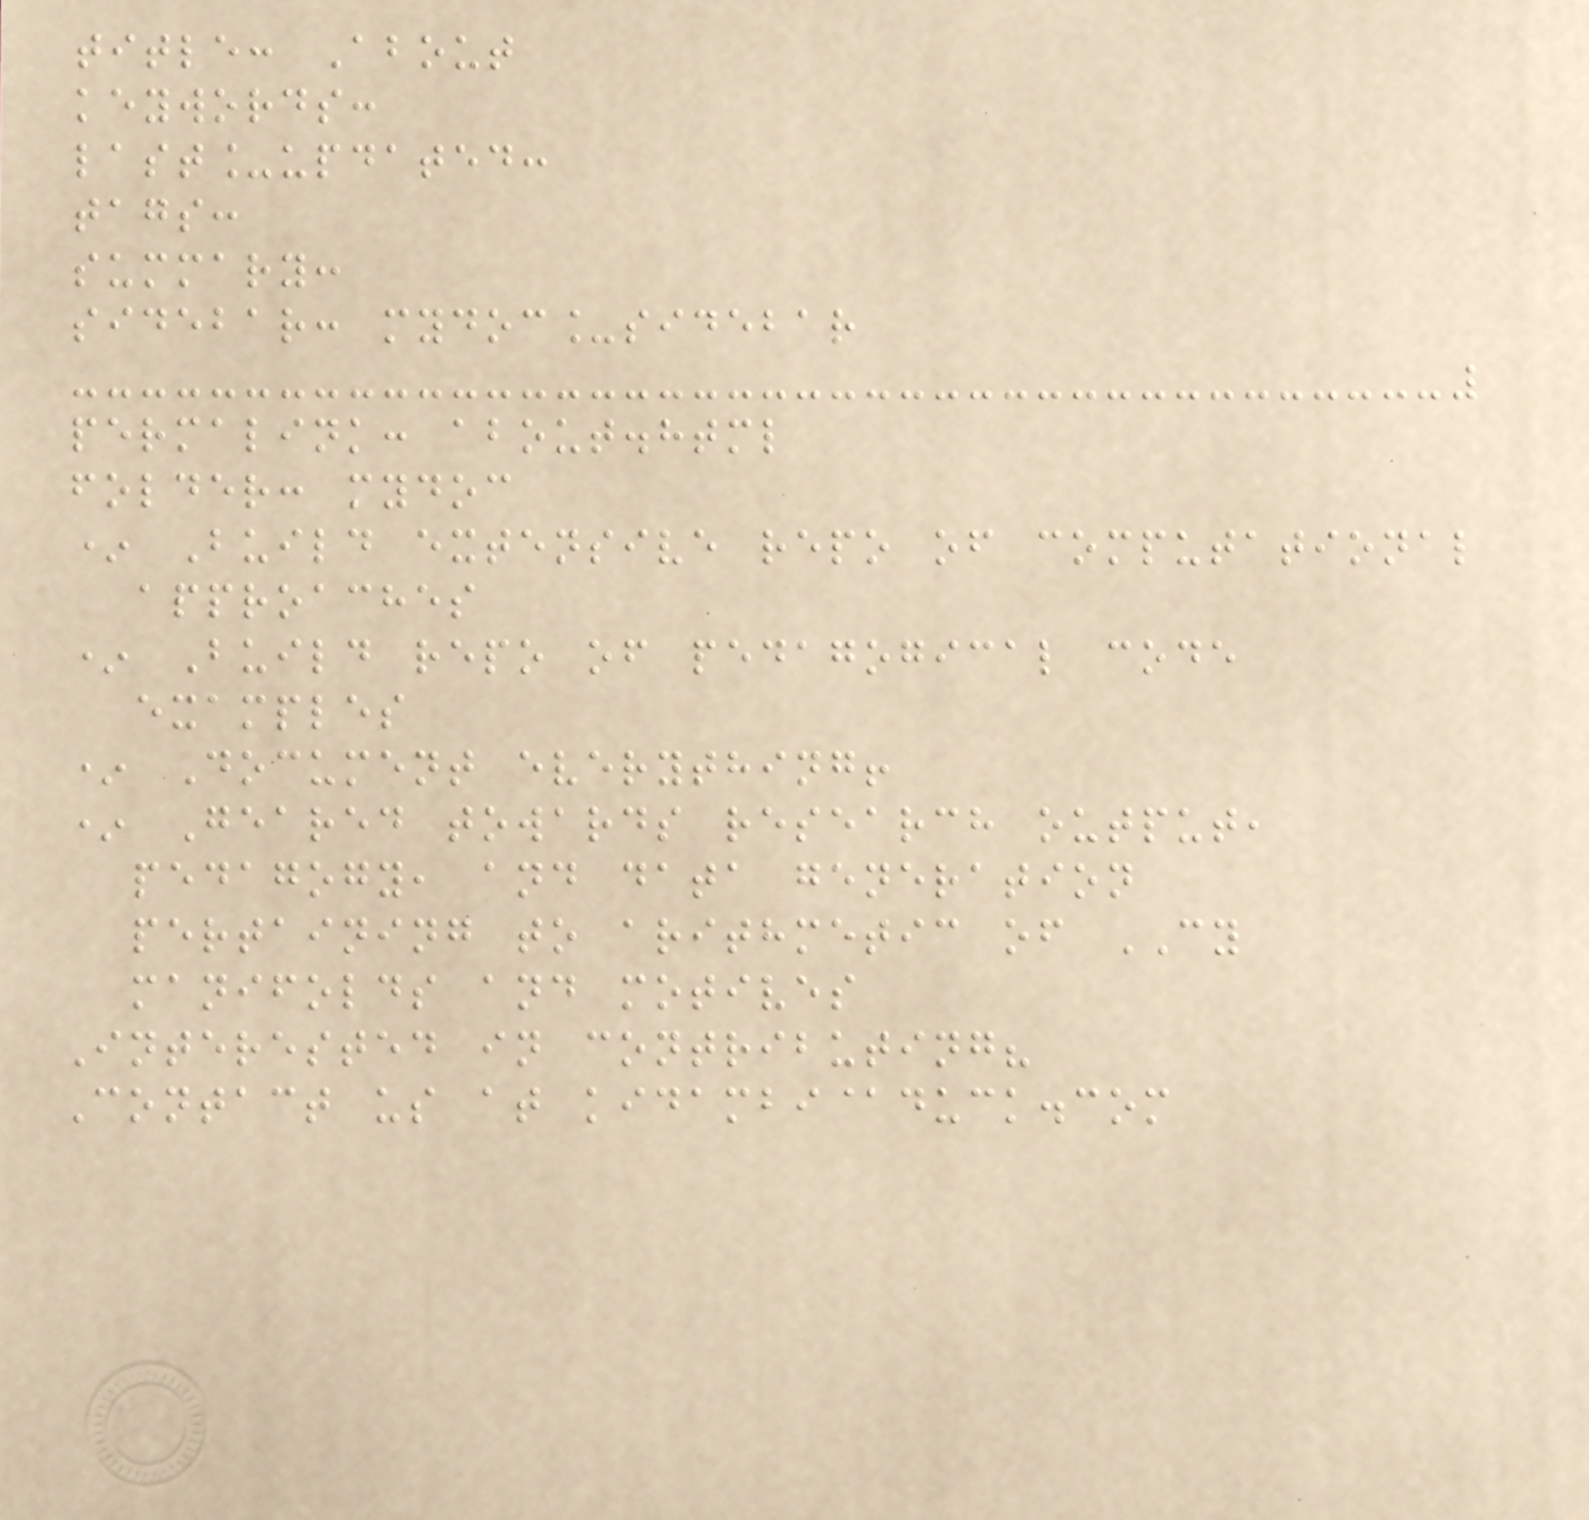title: About
keywords:
last_updated:
tags:
summary:
sidebar: mydoc_sidebar
permalink: about.html
folder: mydoc
* Build extensive repo of computational
approaches
* Build repo of pedagogical code
examples
* Document everything!
* Geared towards research output,
pedagogy, and data generation
pertaining to arithmetic of CY
manifolds and motives
Interested in contributing?
Contact us at kidambi@duck.com
